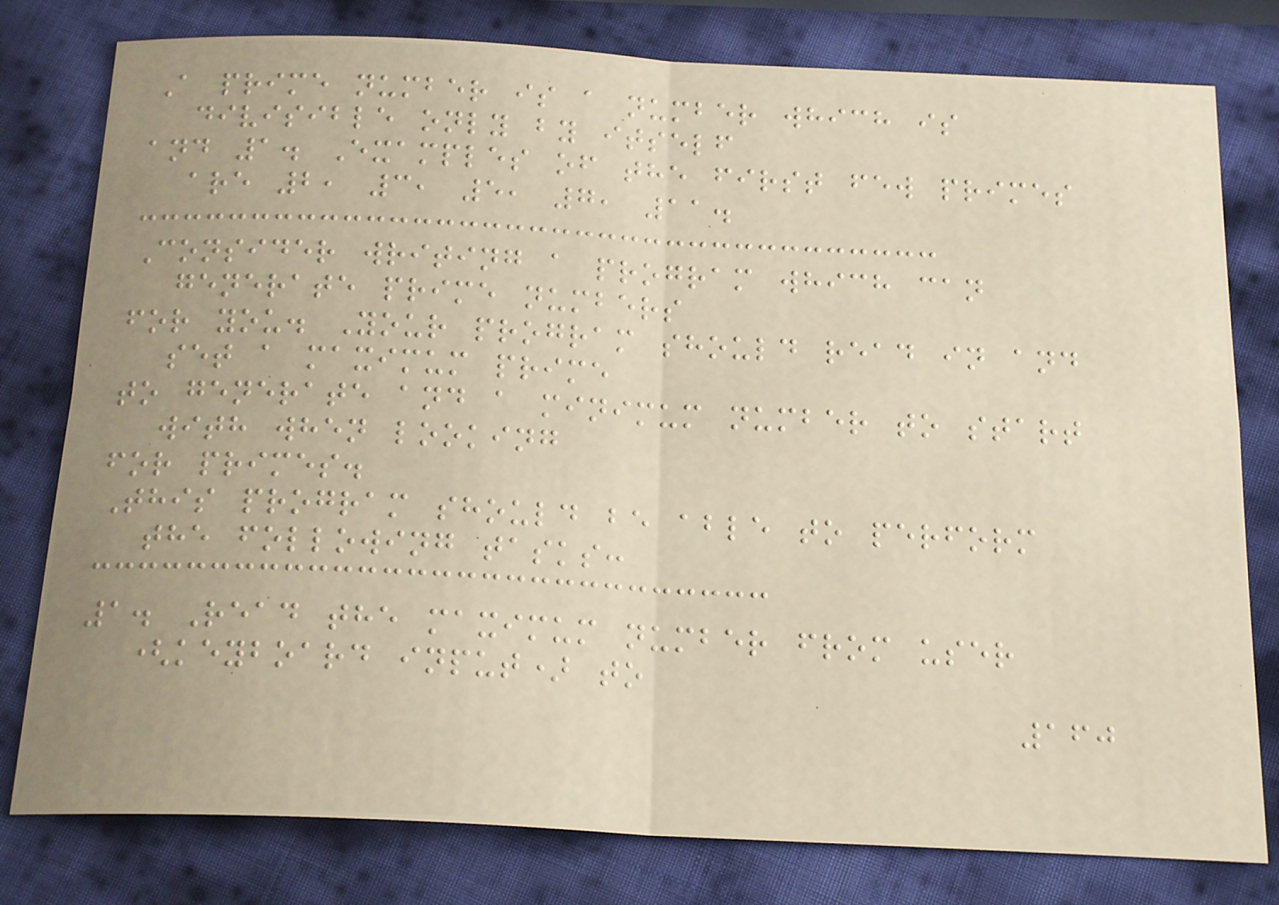A prime number is a number which is
divisible only by itself
and 1. Examples of the first few primes
are 2, 3, 5, 7, 11.
Consider writing a program which can
generate prime numbers
for you. Your program should read in and
set a maximum prime
to generate and a minimum number to start
with when looking
for primes.
This program should be able to perform
the following tasks:
1. Read the maximum number from user
(keyboard input) to
160
